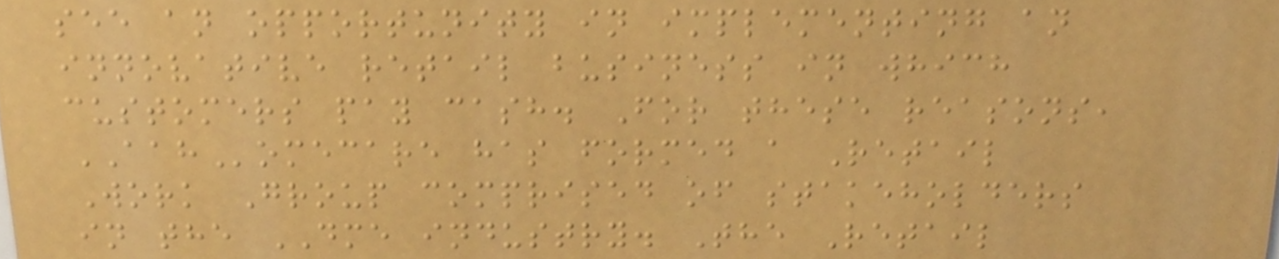see an opportunity in implementing an
innovative retail business in which
customers pay cash. For these reasons,
AAHomecare has formed a Retail
Work Group comprised of stakeholders
in the DME industry. The Retail
